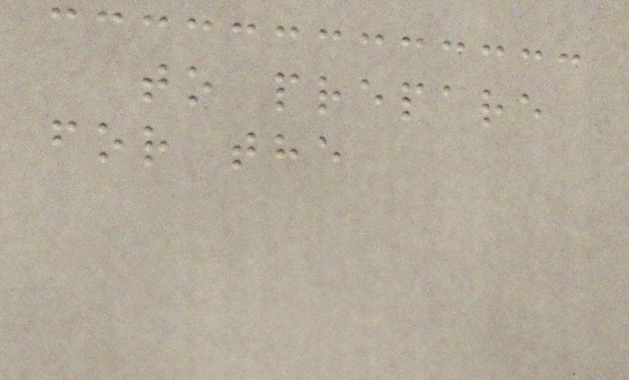to prepare
for the
